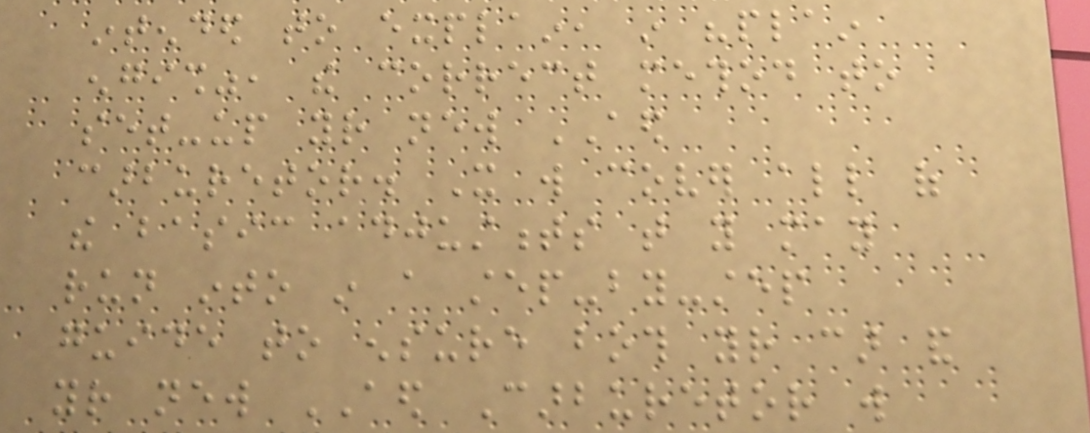intended to explain, in "plain
engish", the correct method to
set-up your new AED
carburetor. It will cover all of
the basic adjustments that you may
run into in a step-by-step
guide to ensure both your car and
your new AED Carburetor will
